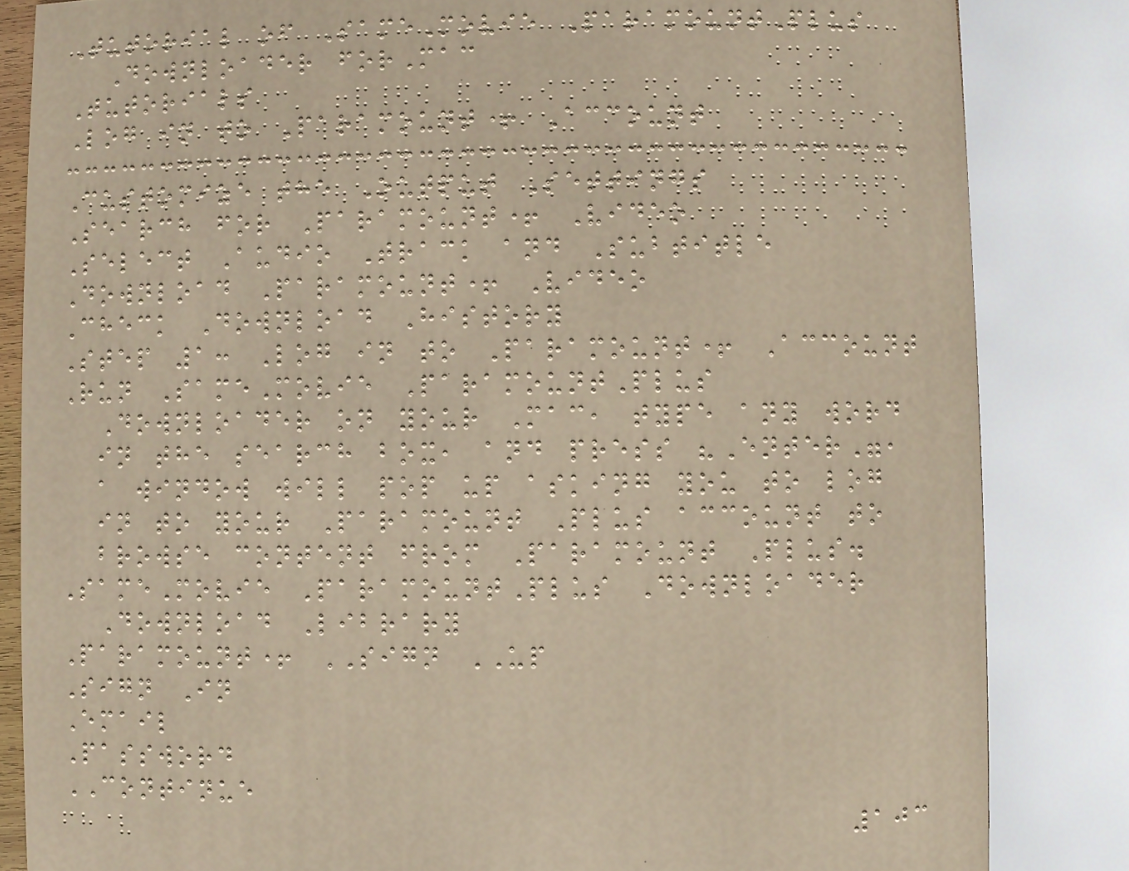Tutorial of SameMovie ParamountPlus
Downloader forMac
Tutorials
Log in to Paramount+ Account
Customize the Output Settings
Search for Paramount+ Video
Select Audio Track and Subtitle
Download Paramount+ Video
Check Download History
Step 1: Log in to Paramount+ Account
Run SameMovie ParamountPlus
Downloader on your Mac, type any word
in the search box, and press "Enter",
a window will pop up asking you to log
in to your Paramount Plus account to
browse content from Paramount Plus.
SameMovie ParamountPlus Downloader
Download Library
Paramount+ SIGN UP
Sign In
Email
Password
CONTINUE
103
